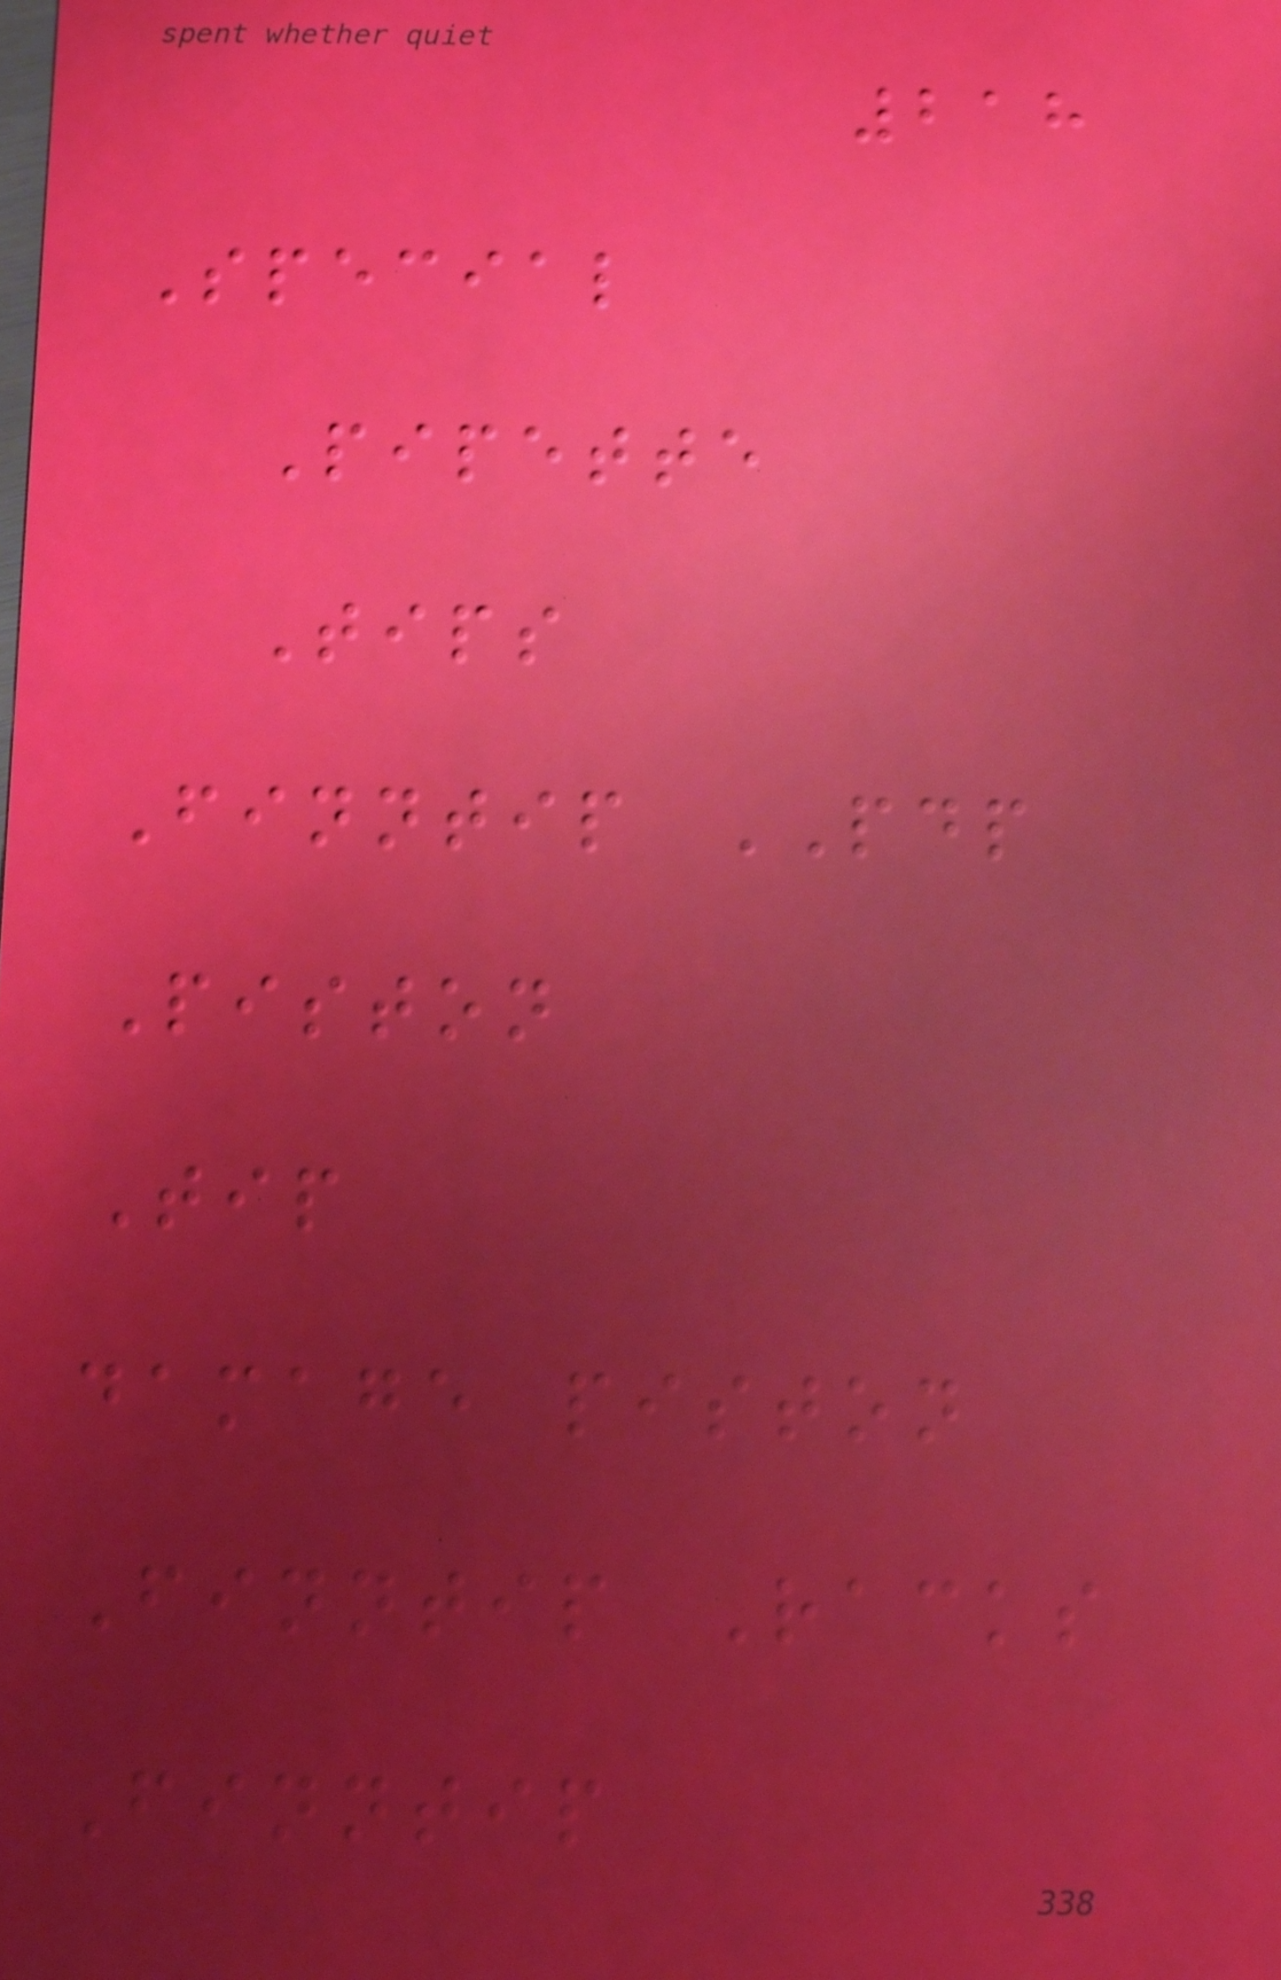218
Special
Pipette
Tips
Finntip PDP
Piston
Tip
damage piston
Finntip Racks
Finntip
